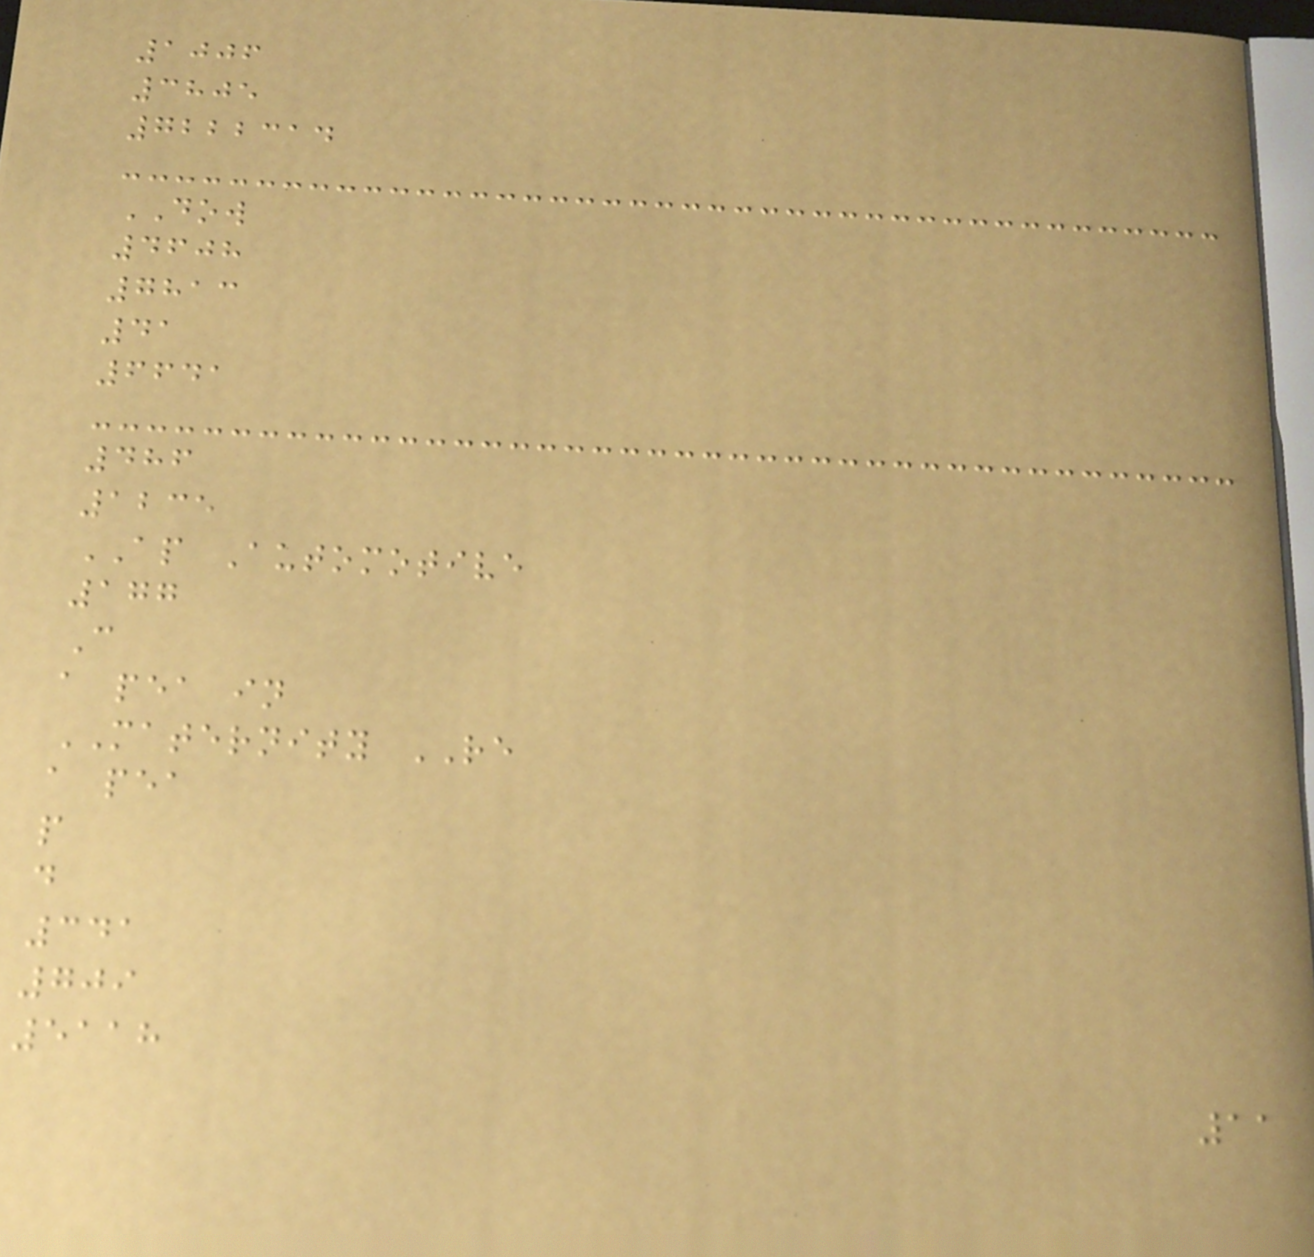1006
3805
7222314
DOW
4608
7813
41
6641
486
1235
AP Automotive
177
C
a pea in
MATERNITY RE
a pea
p
d
341
709
5118
11
